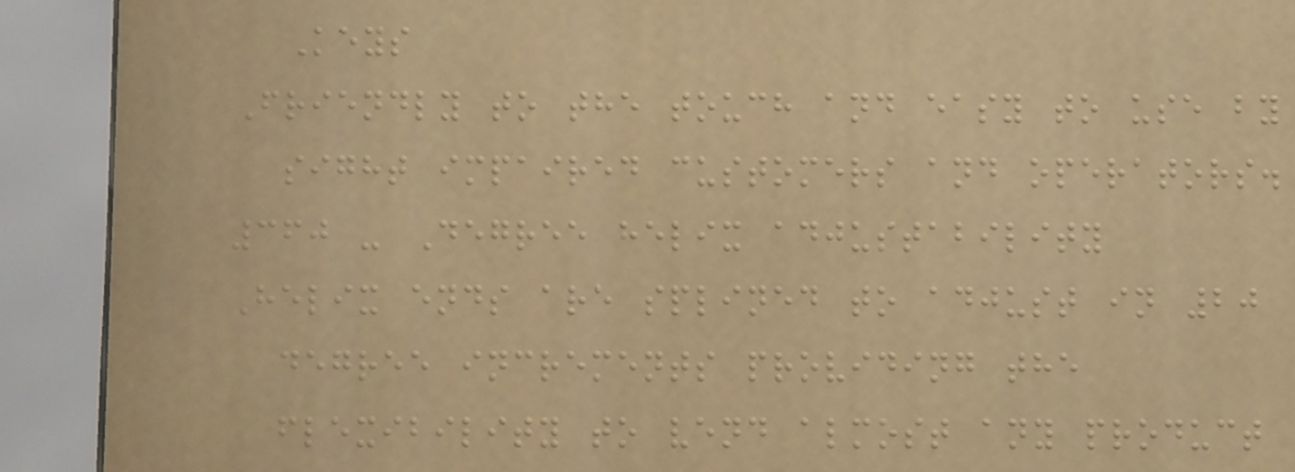Keys
Friendly to the touch and easy to use by
sight impaired customers and operators.
360 - Degree helix adjustability
Helix ends are splined to adjust in 20
degree increments providing the
flexibility to vend almost any product
